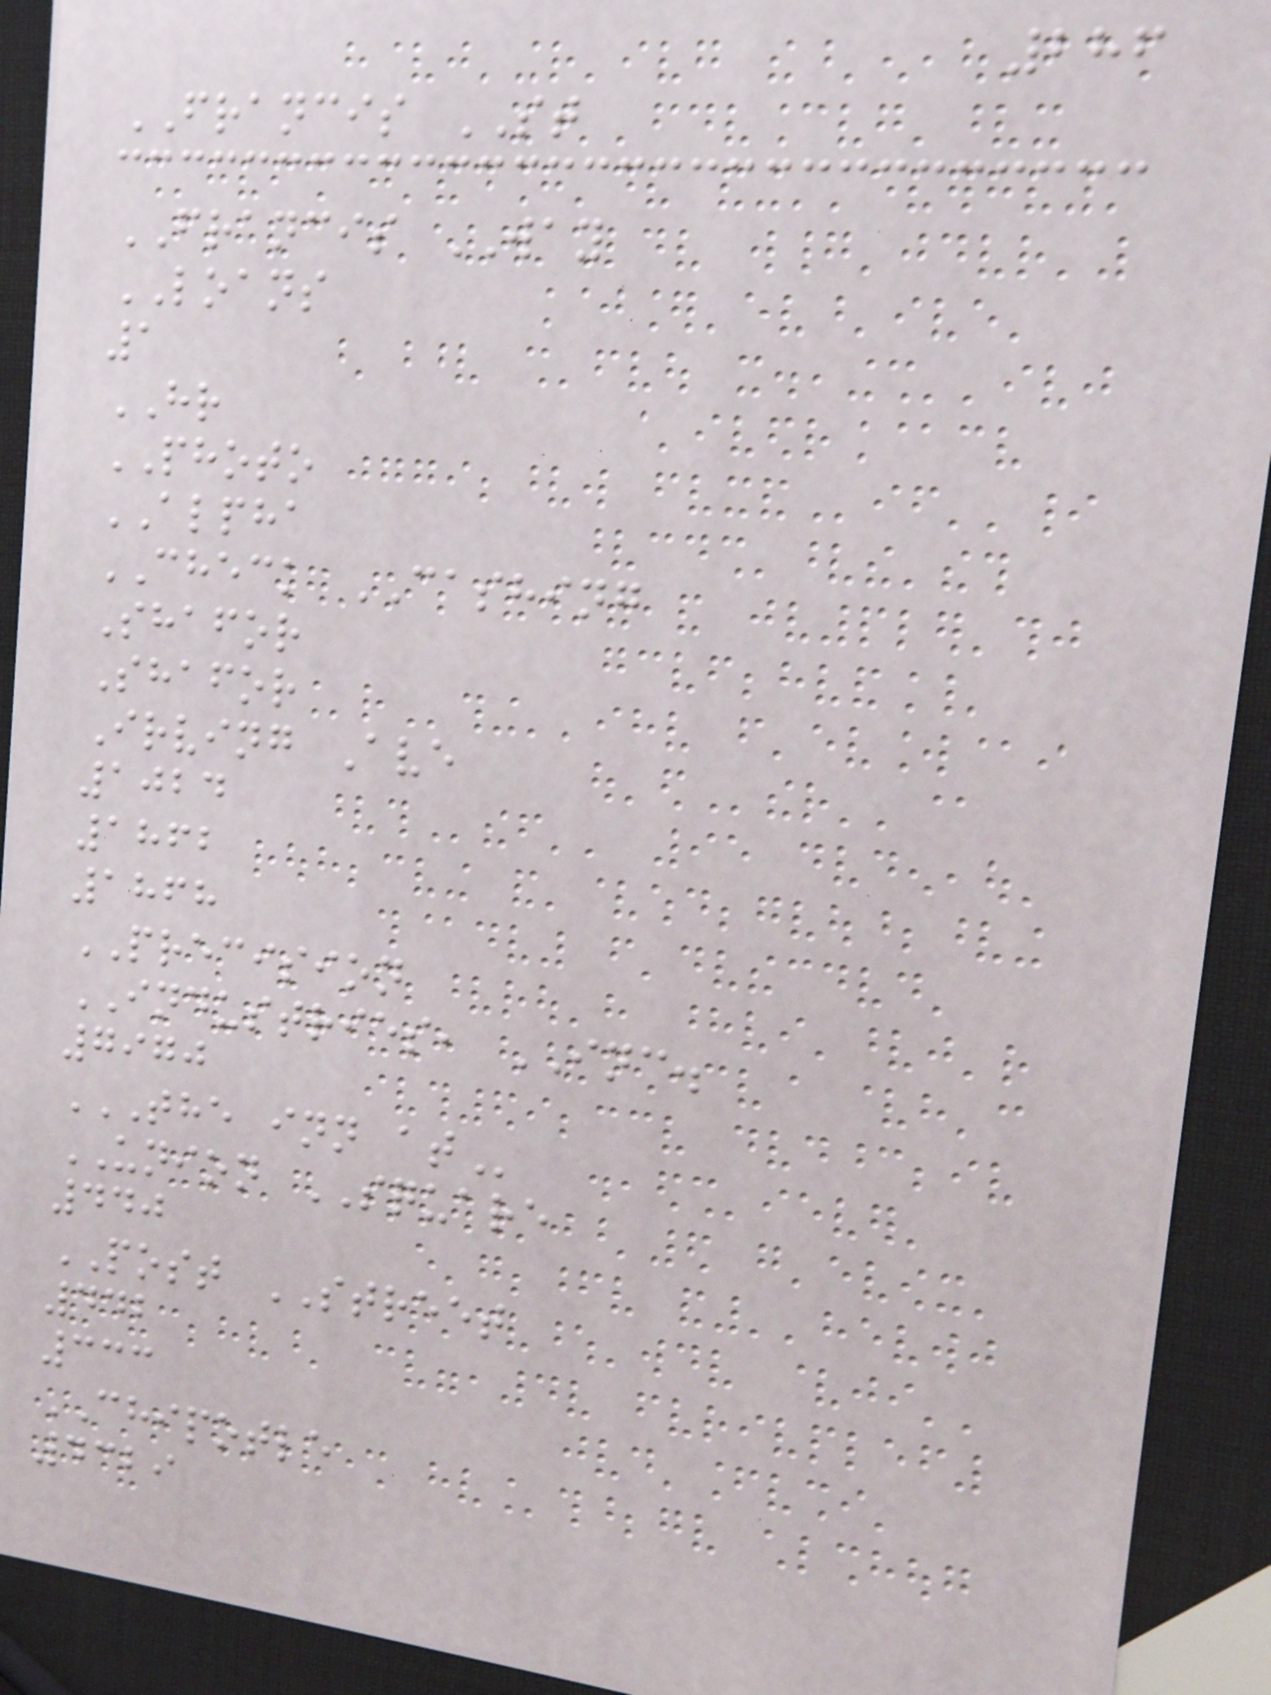286
FRANCIS ST
FRANCIS WAY
LOANS
1
HR
PHOTO
ALPHA
CHECK CASHING
Shafor
Shafor
Irving Ave
1024
1862
1868
PRECISION
INDUSTRIES, INC.
7970
THE INN AT
UNION SQUARE
440
POST STREET
442
333
CHIPOTLE
4329
